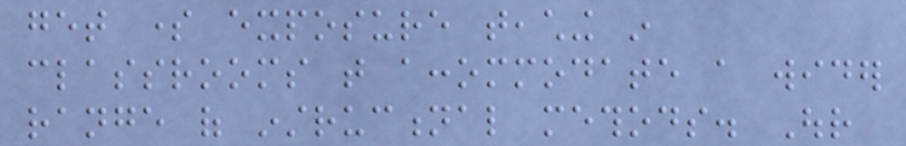get some exposure teaching in
classrooms that accommodate a wider
range of instructional methods. Our
